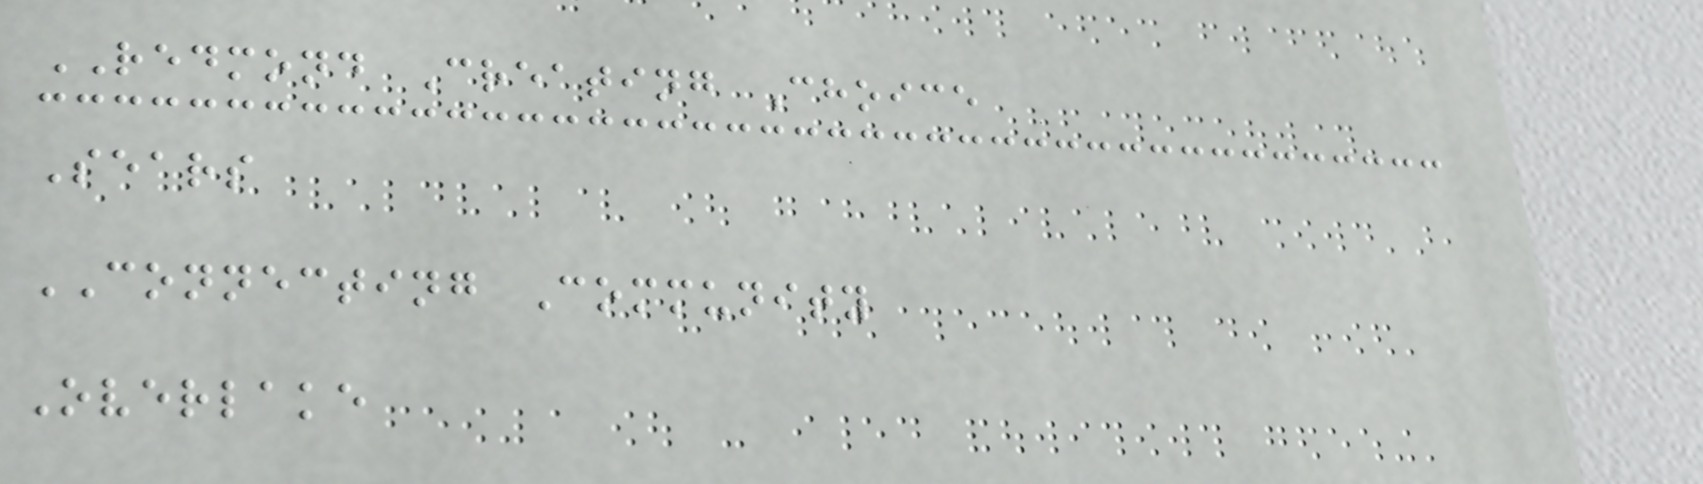REDMOND Creating Choice
Sears
CONNECTING Community
Overlake
